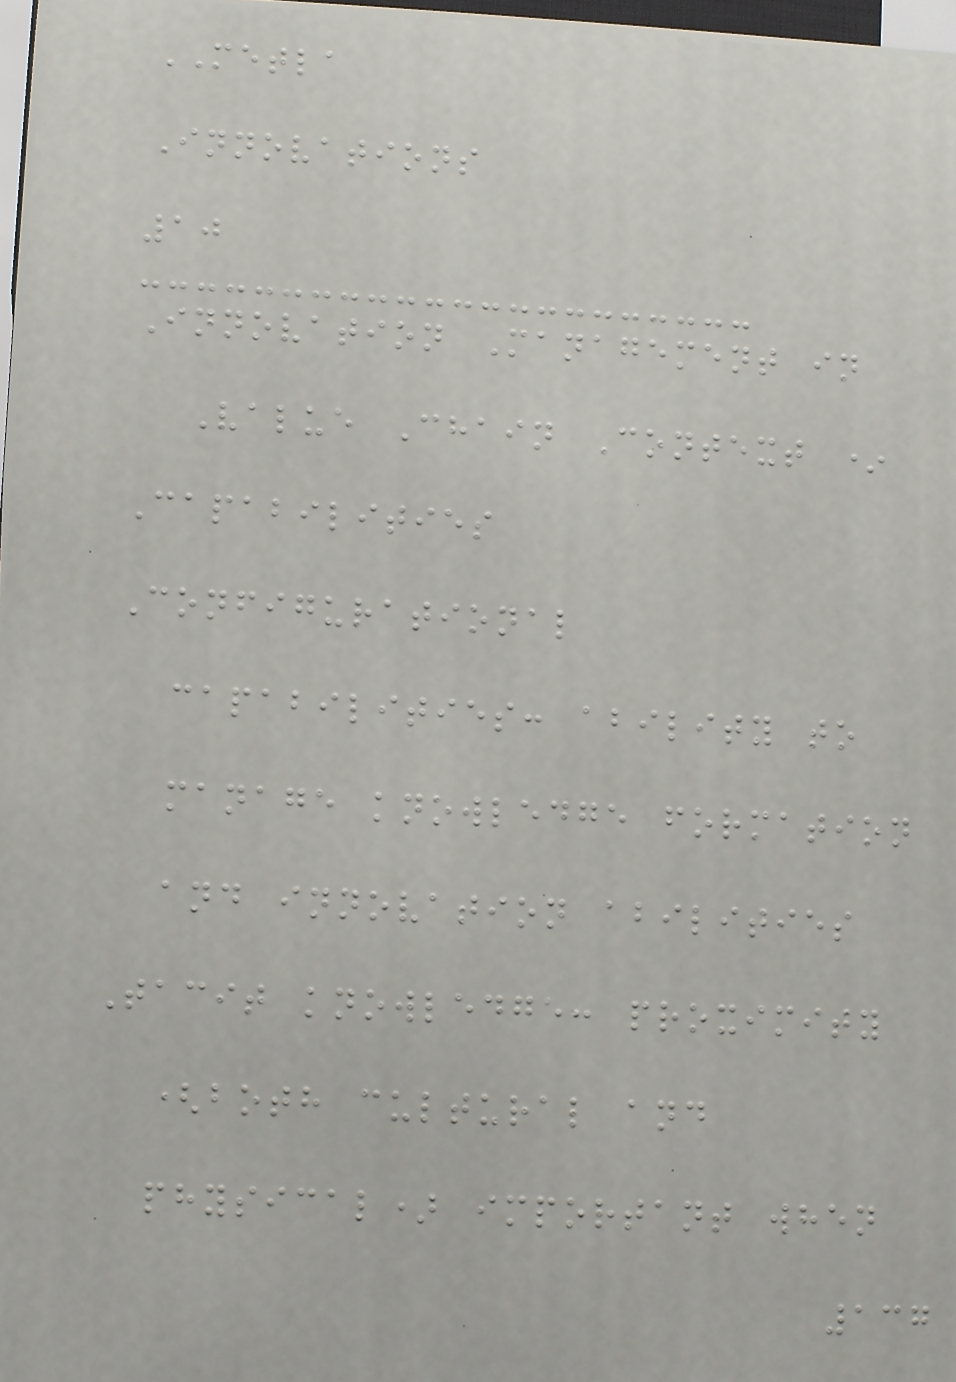METLA
Innovations
10
Innovation Management in
Value Chain Context *
Capabilities
Configurational
capabilities: ability to
manage knowledge formation
and innovation abilities
Tacit knowledge: proximity
(both cultural and
physical) important when
137
